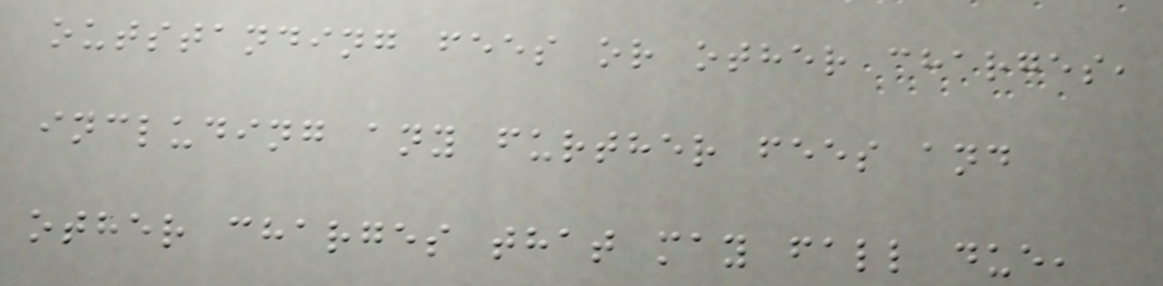outstanding fees or other charges,
including any further fees and
other charges that may fall due,
